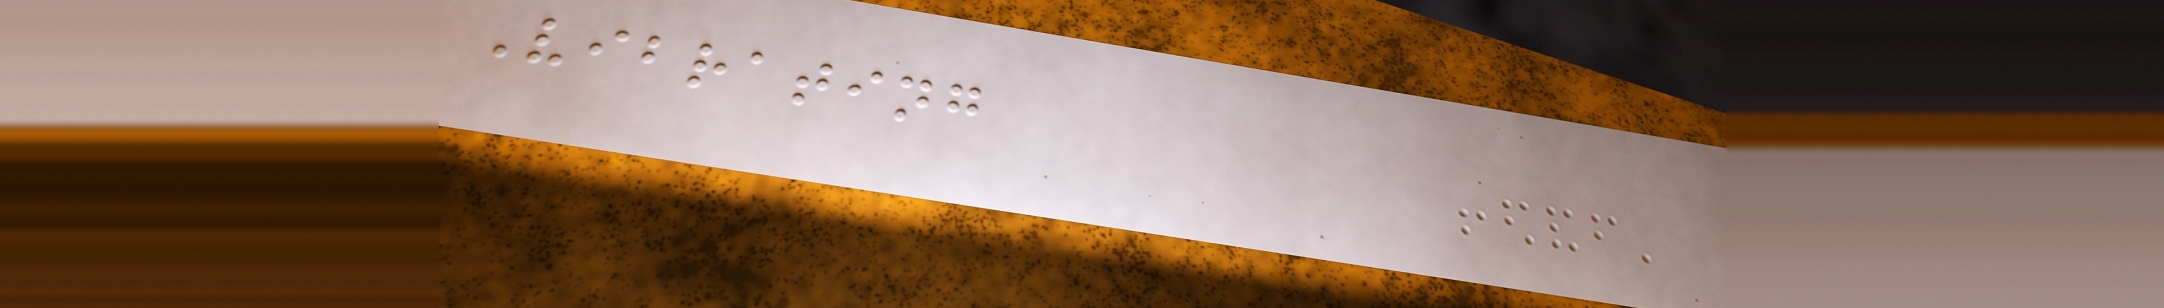Vibrating
